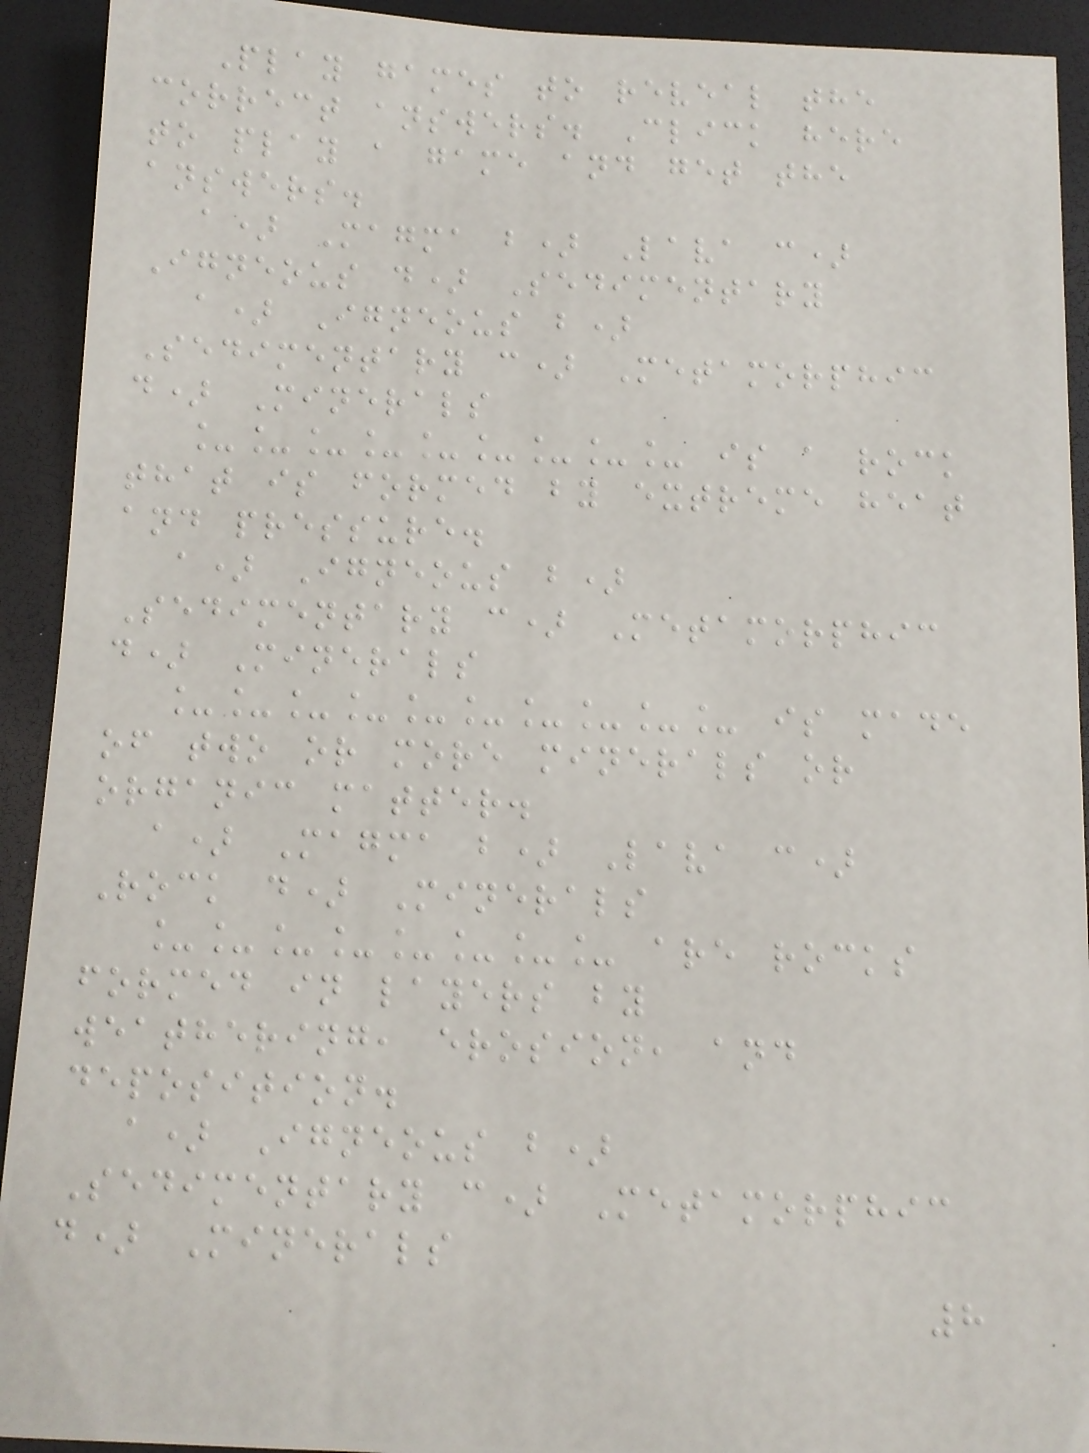Play games to reveal the
correct answers. Click here
to play a game and get the
answers.
a) Magma b) Lava c)
Igneous d) Sedimentary
a) Igneous b)
Sedimentary c) Metamorphic
d) Minerals
_________ is a rock
that is formed by extreme heat
and pressure.
a) Igneous b)
Sedimentary c) Metamorphic
d) Minerals
__________ is made
of two or more minerals or
organic matter.
a) Magma b) Lava c)
Rock d) Minerals
________ are rocks
formed in layers by
weathering, erosion, and
deposition.
a) Igneous b)
Sedimentary c) Metamorphic
d) Minerals
8
